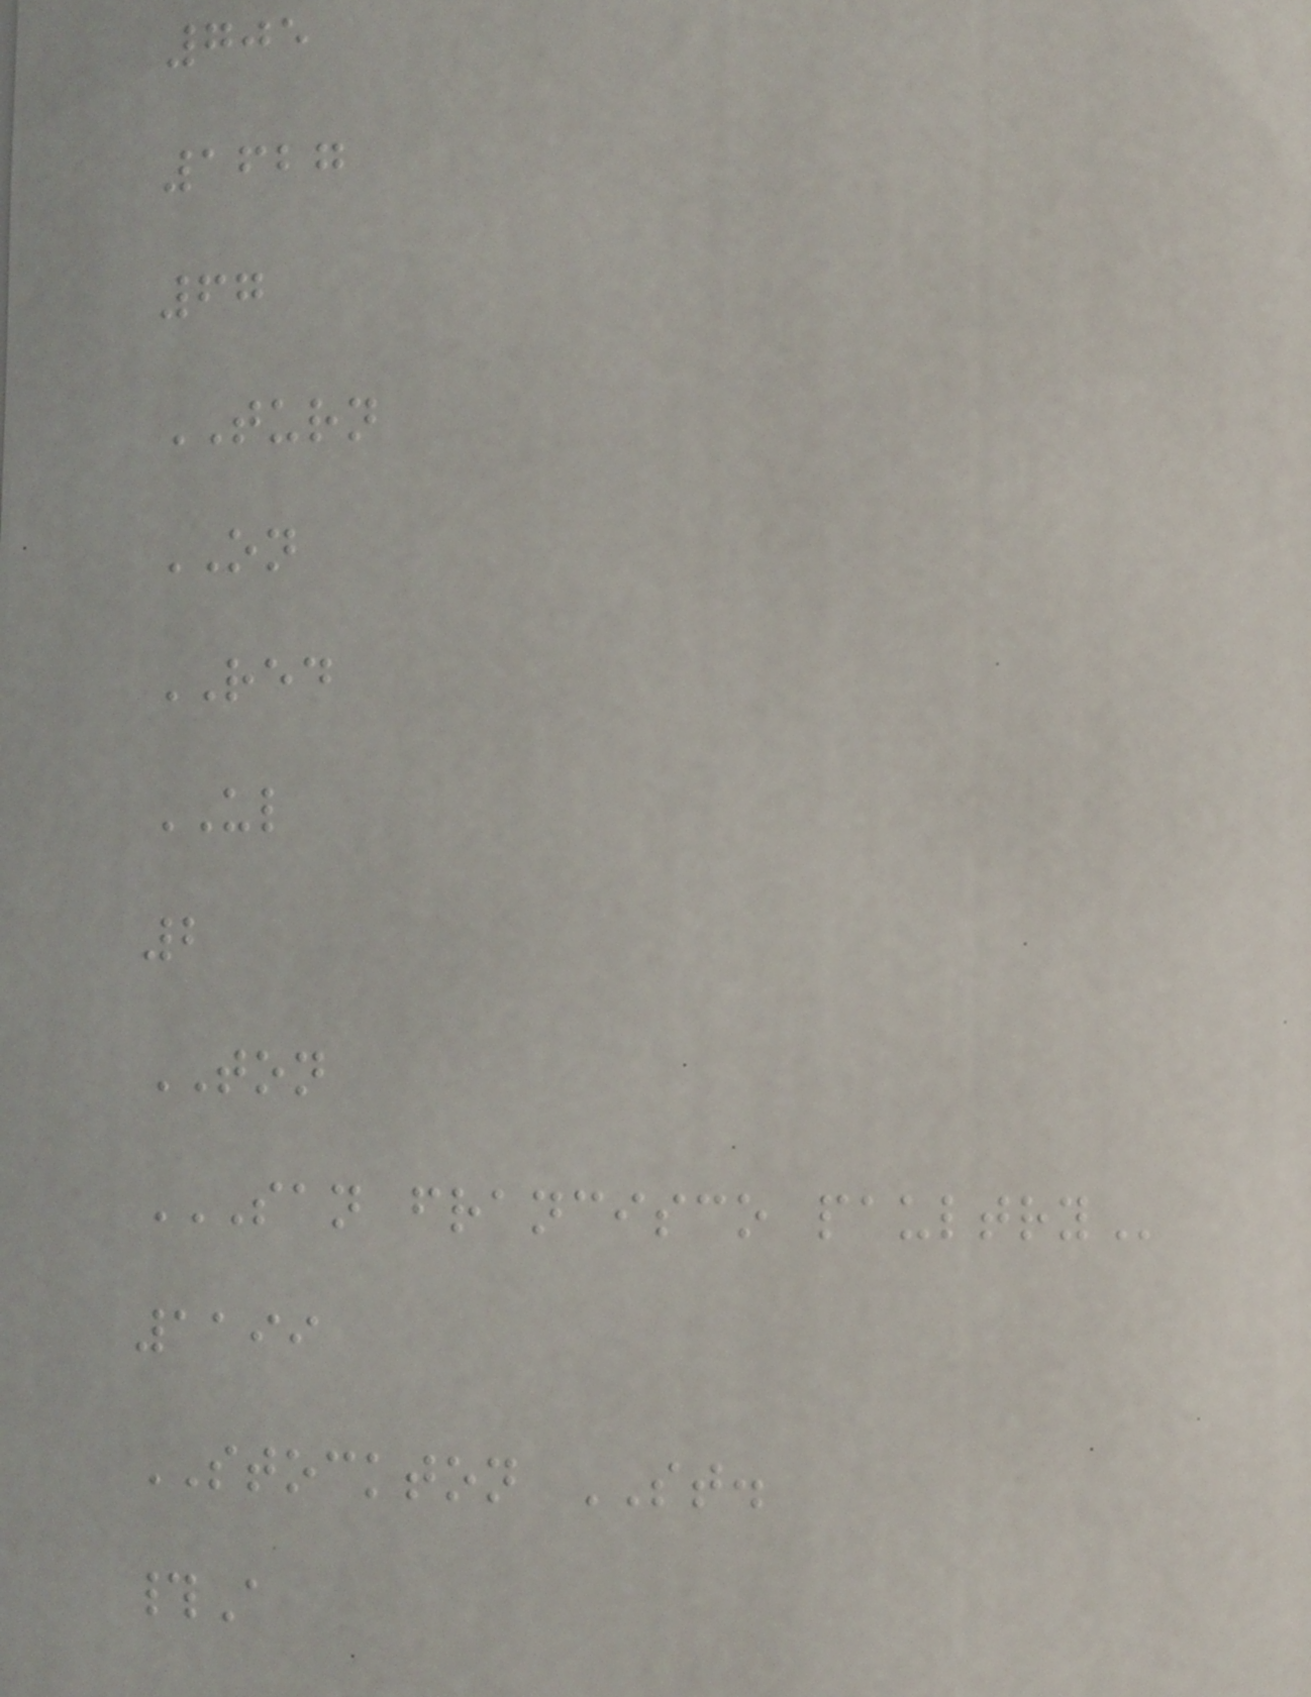705
1627
67
TURN
ON
RED
UL
2
TON
SAN FRANCISCO PAULTRY
1199
STOCKTON ST.
#A
